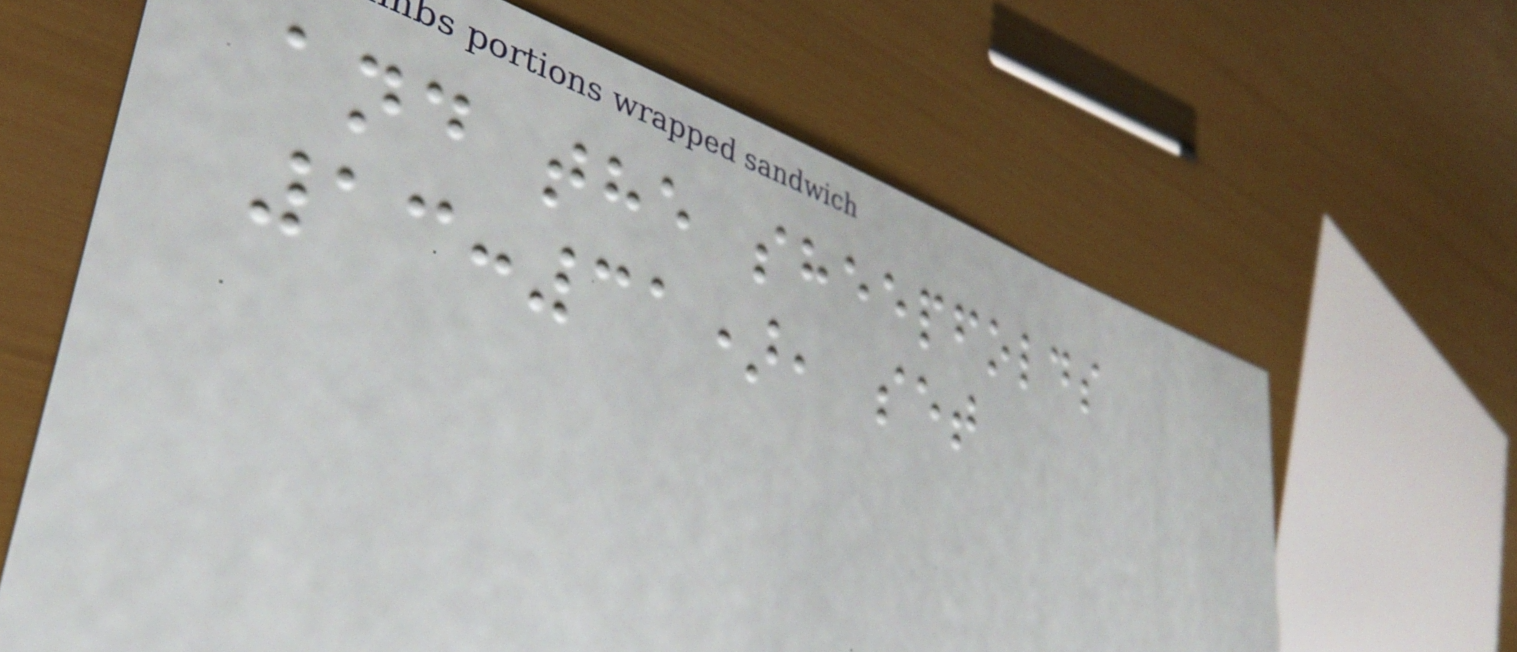and the sheepfolds
13:31), set
